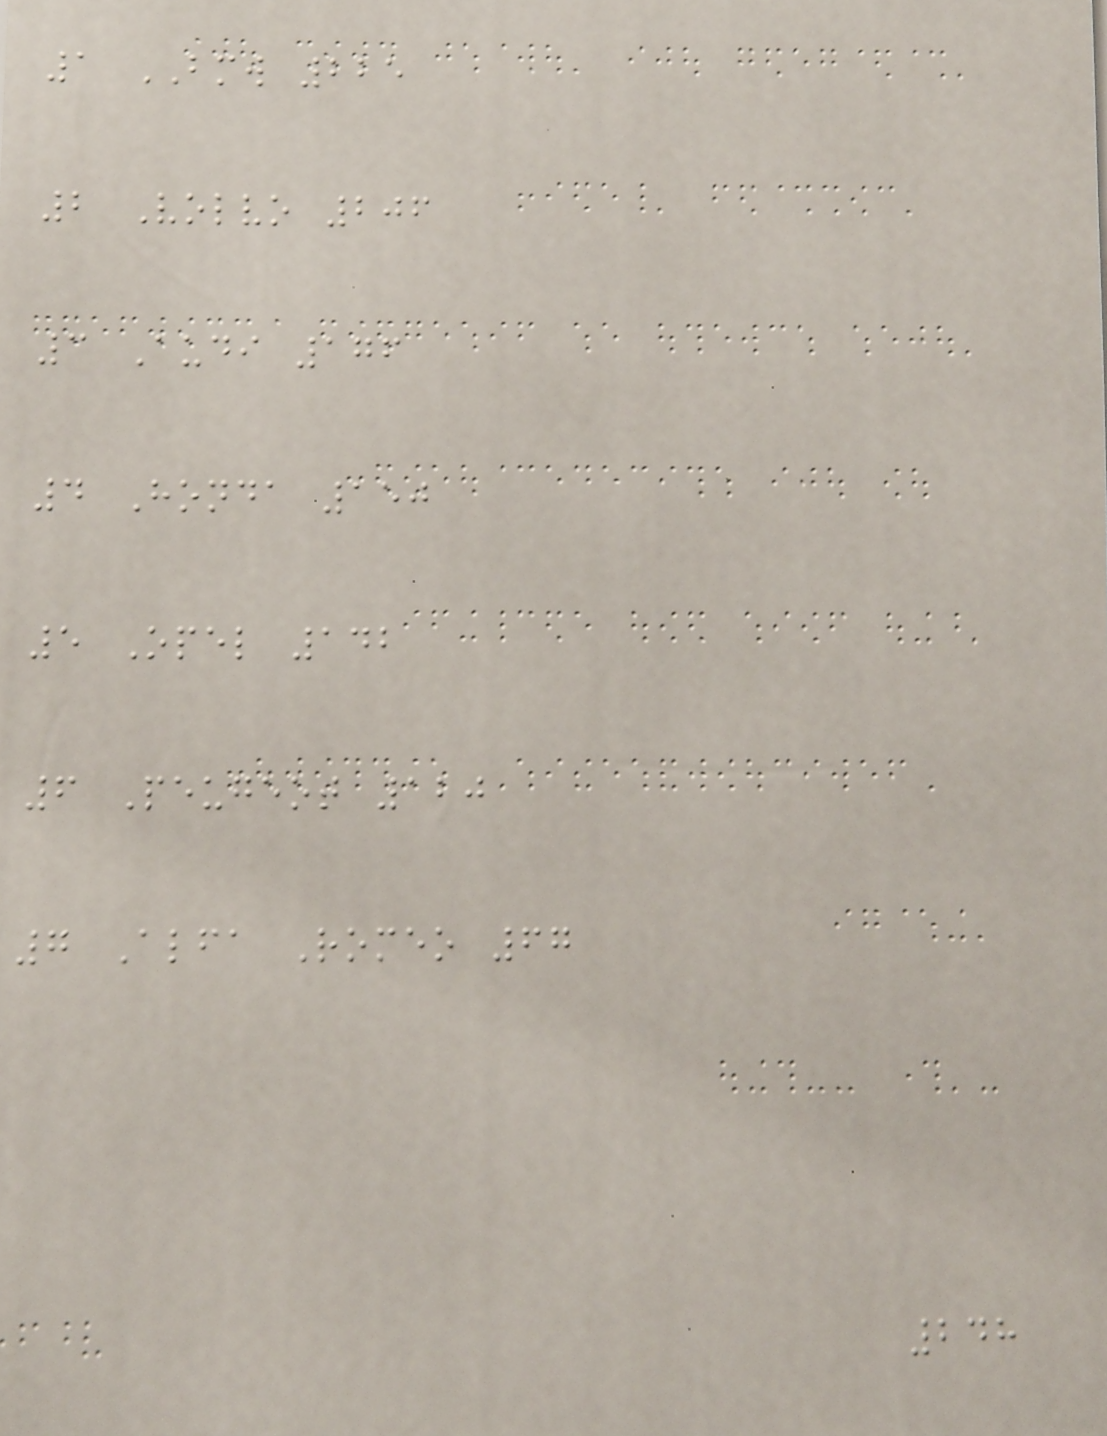1 BMW 225
2 Volvo 206
3 Audi 176
4 Honda 150
5 Opel 142
6 Peugeot 120
7 Alfa Romeo 67
248
